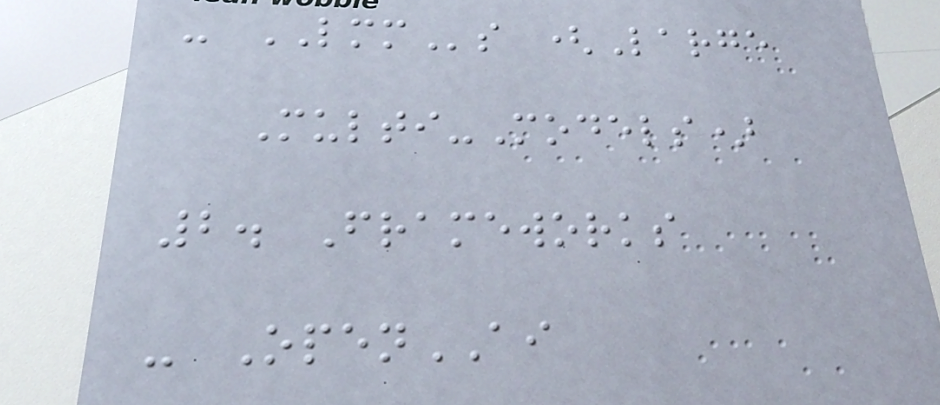- LMMs (Large
Multi-Models)
2. Frameworks
- OpenAI
